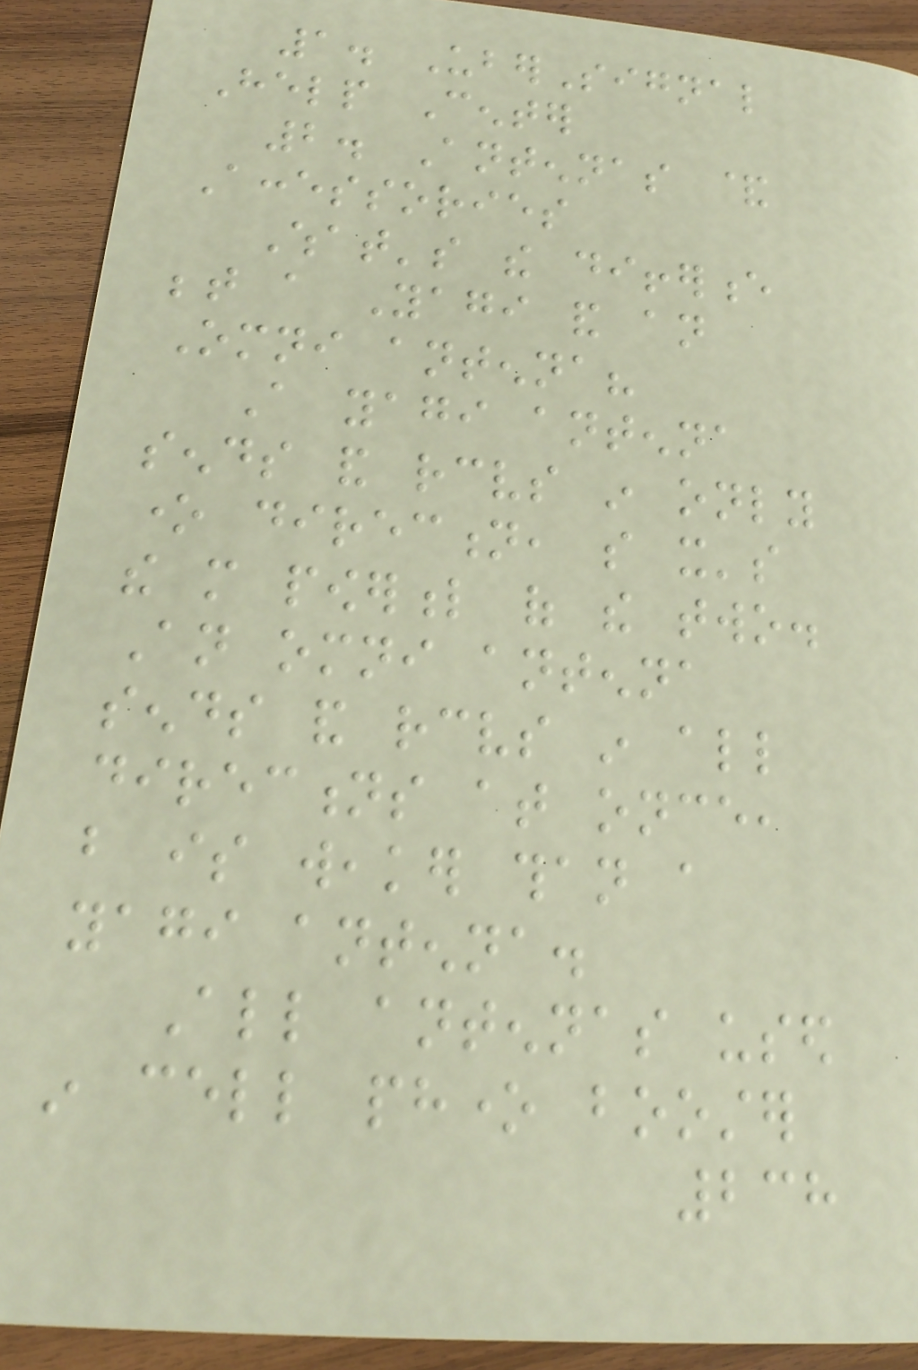1. UberSignal
Help Center
2. Antennas &
Accessories
What's the difference
between a Yagi and an
Omni antenna?
A yagi antenna
sends and receives in only
one direction, so it's
the more powerful of the two.
An omni antenna
sends and receives in all
directions at once,
but is weaker than a
yagi antenna.
All antennas used
in cell phone booster
238
